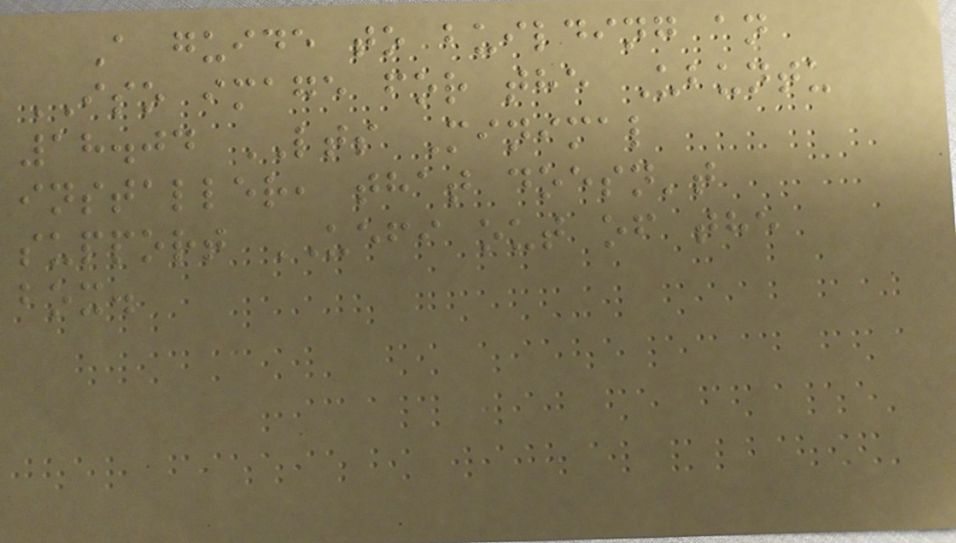A guide to building an
ISO image for the Ubuntu
18.04 LTS Minimal
installer, that doesn't
support UEFI out of the
box.
